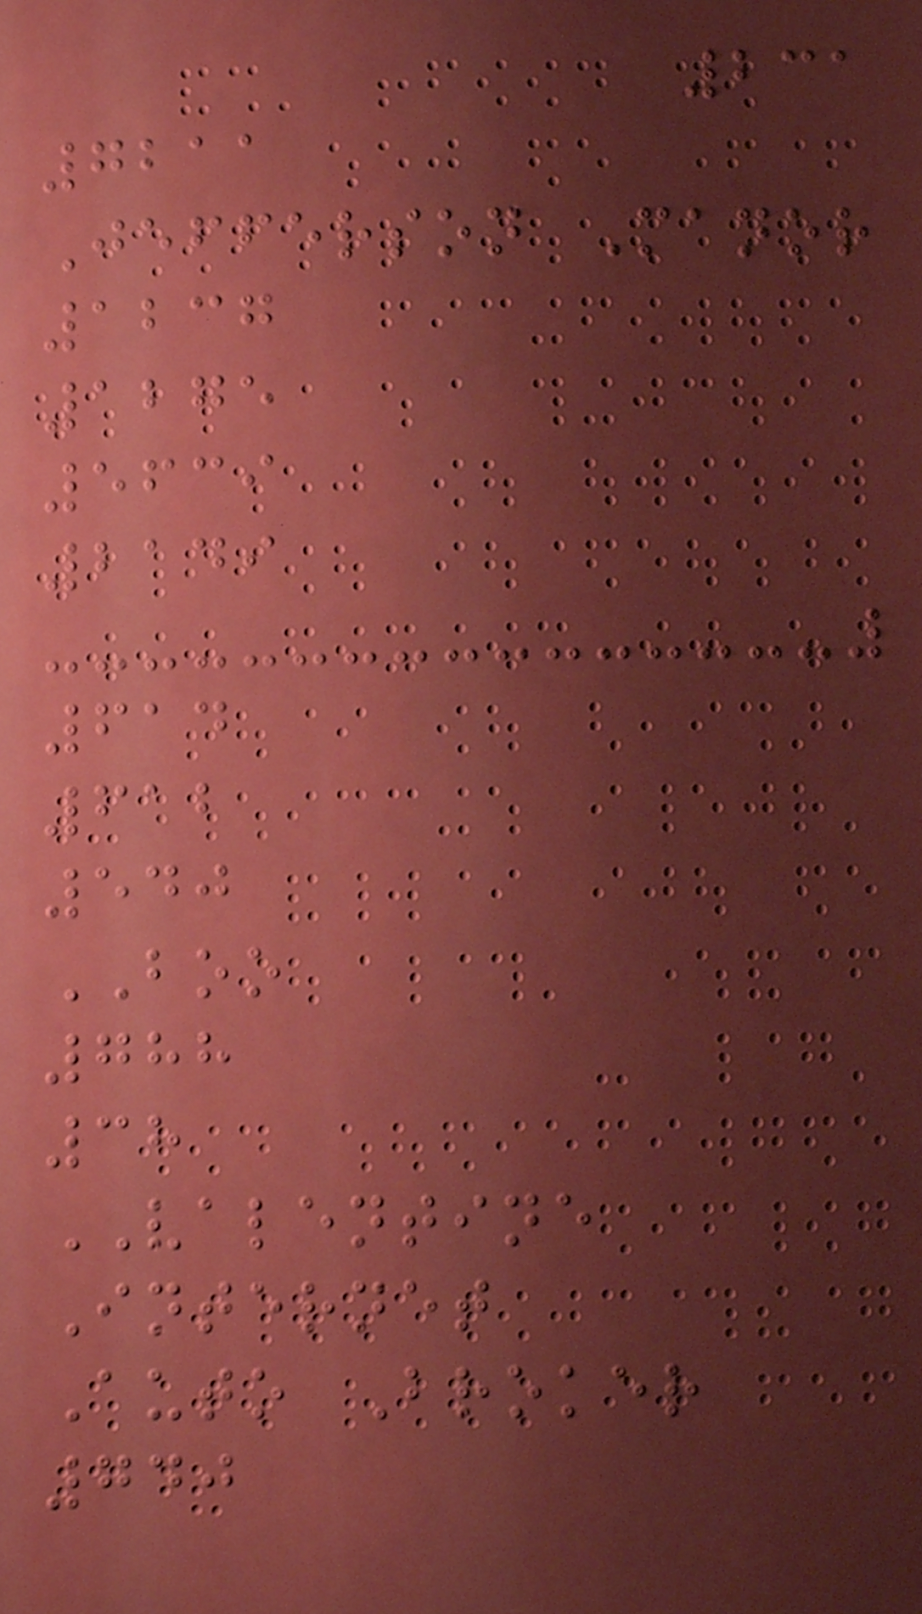231
7211
Jefferson Manor
1237
1275
5639
2149
614
612
540
BOO
788
38
VALENTINE
Internet
Auto Broker
740
